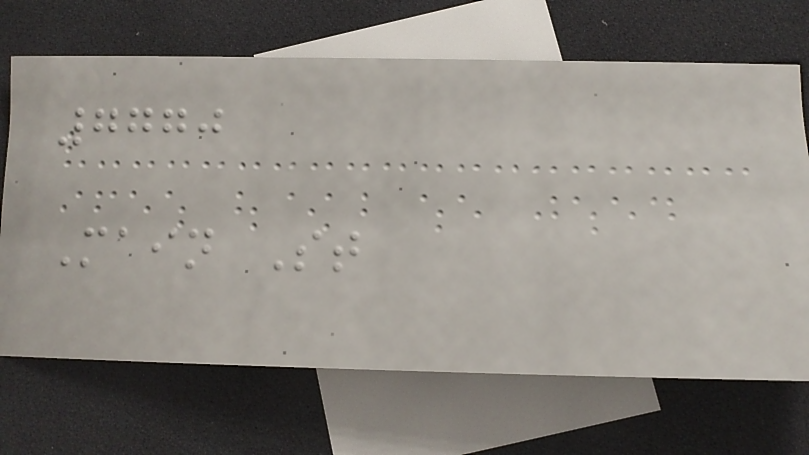7770
Main St
